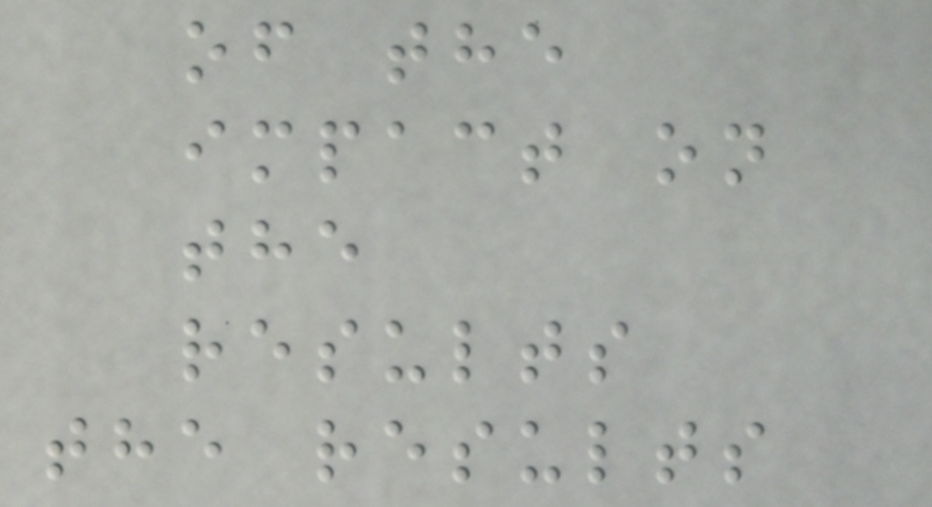of the
impact on
the
results
the results
